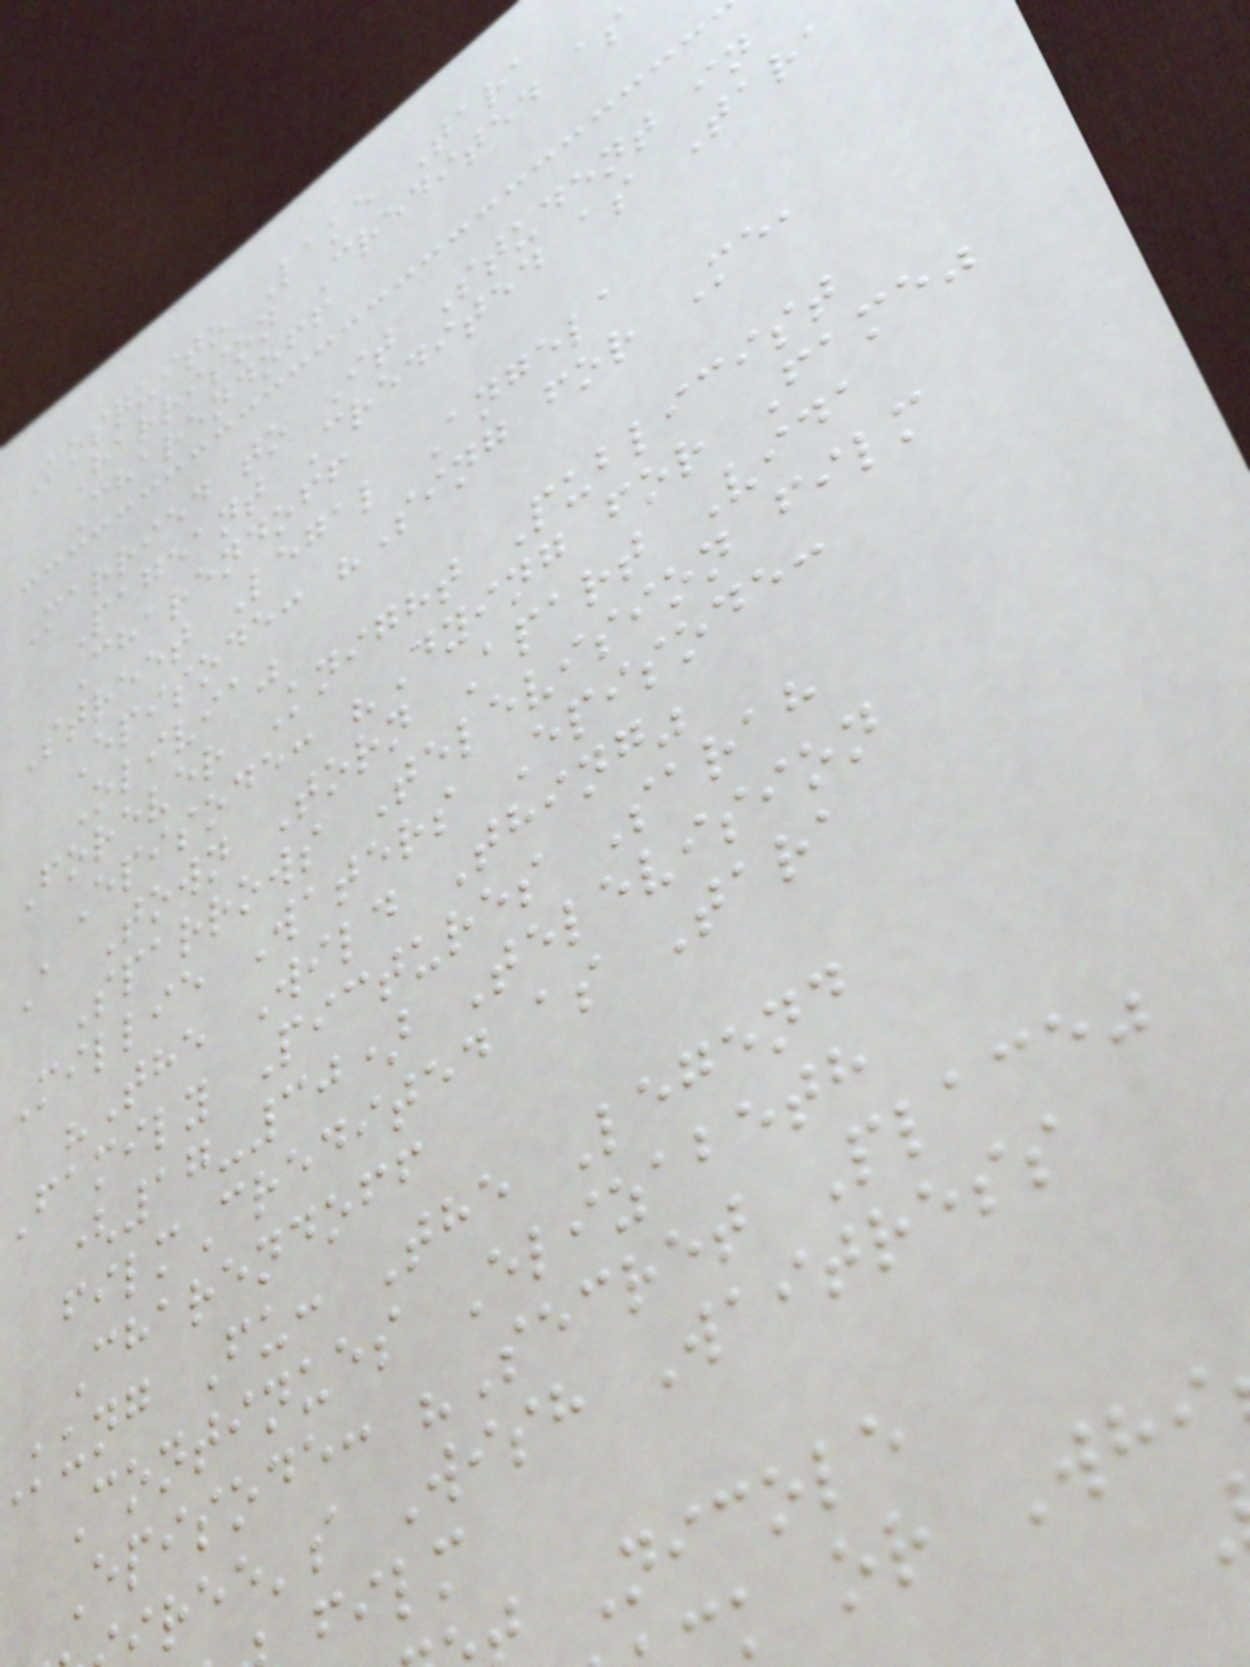Mosquito Lake Tara
Harrison Credited as
Charendoff
Married to It Student in
Pageant Credited as Tara
Charendoff
Street Legal Angela
Episode: "Sing for Me,
Olivia"
Forever Knight Publicist
Episode: "Dying for Fame"
A Town Torn Apart Vida
Sparrows Television film
Millie Waters Episode:
"The Wild Thing"
Family Pictures Sarah
(17-30) Television
filmCredited as Tara
Charendoff
kung Fu: The Legend
Continues Elizabeth
Episode: "Secret Place"
ree's Wish Waitress
film
Nicole
k or Whi
